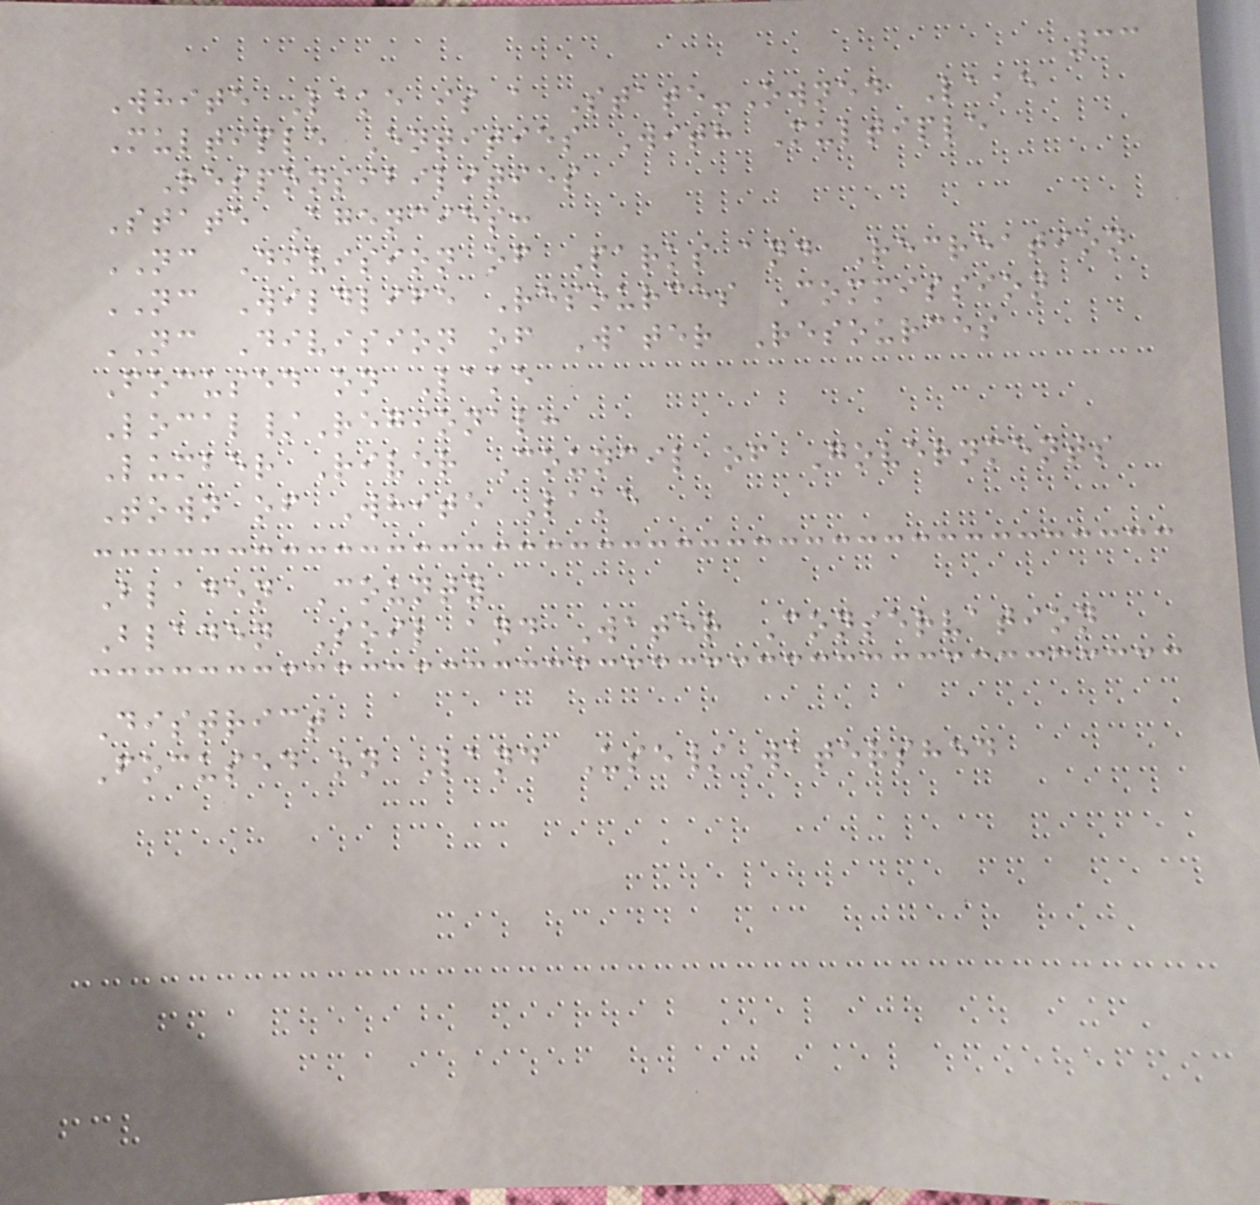33
White Lake is a State-Owned Lake
Multiple Entities With Multiple
Responsibilities
State Agencies:
NC Division of Parks and Recreation
NC Wildlife Resources Commission
NC Division of Water Resources
Focused on Lake
Local/Regional:
Lumber River Council of Governments
Town of White Lake
Bladen County
Bladen Soil and Water Conservation
District
Focused on Land Use/Watershed
